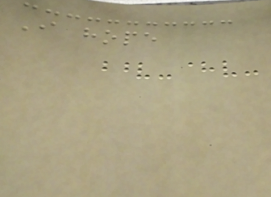I hope
